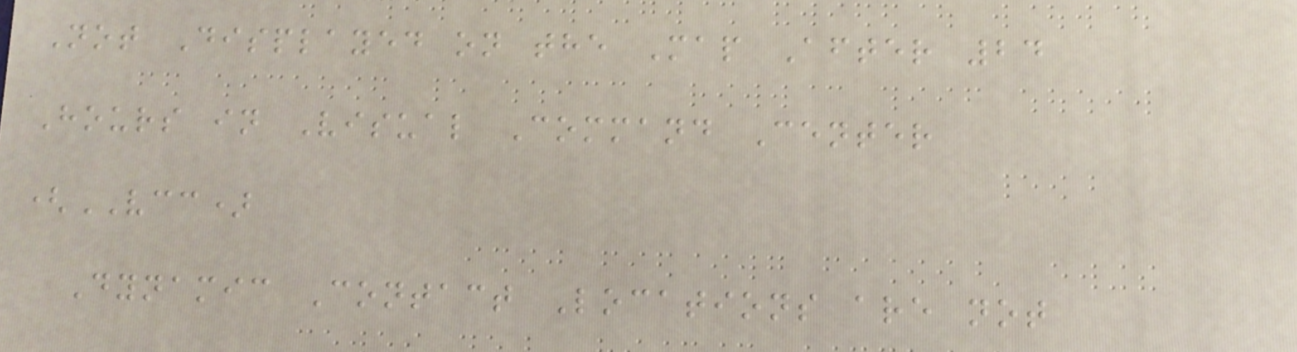Not Displayed on the Map After 24
Hours in Visual Command Center
(VCC)
Dynamic Contact Locations are not
